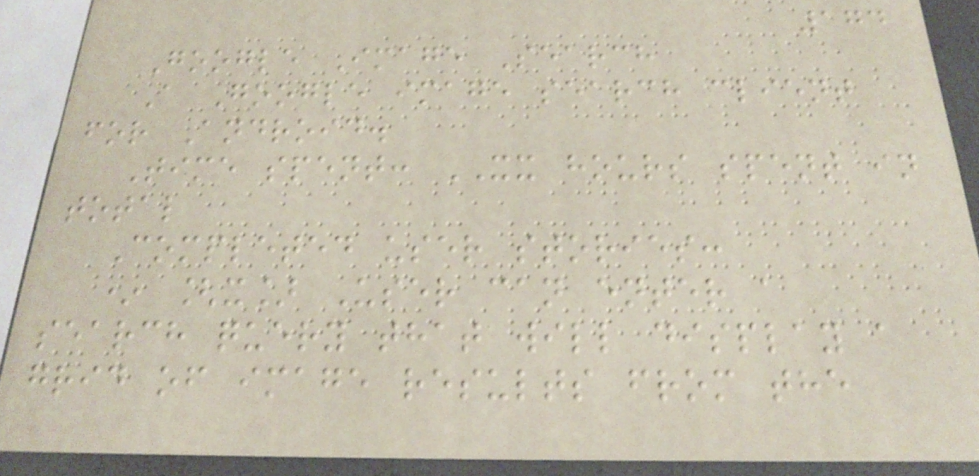174
Google Image Search
A Google image search client
for Android.
Time spent: XX hours spent in
total
Completed user stories:
* [x] User can enter a
search query that will display a
grid of image results from the
